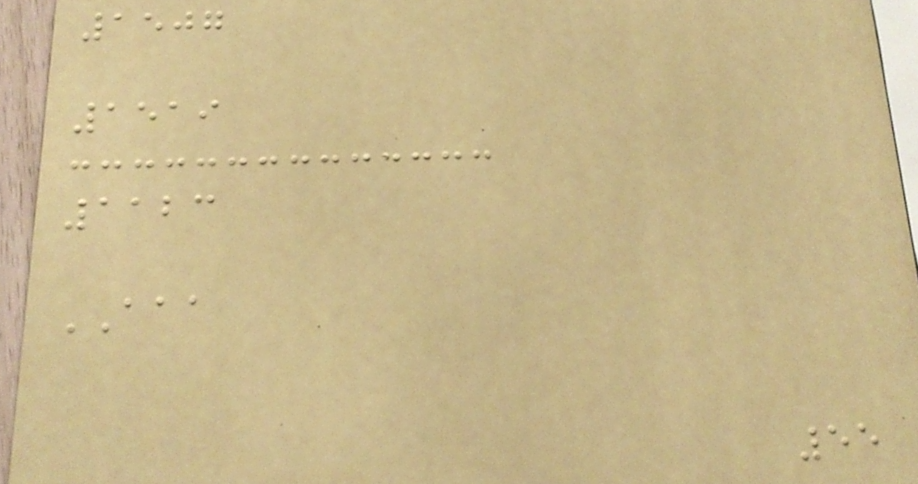1507
1519
1123
AAA
55
